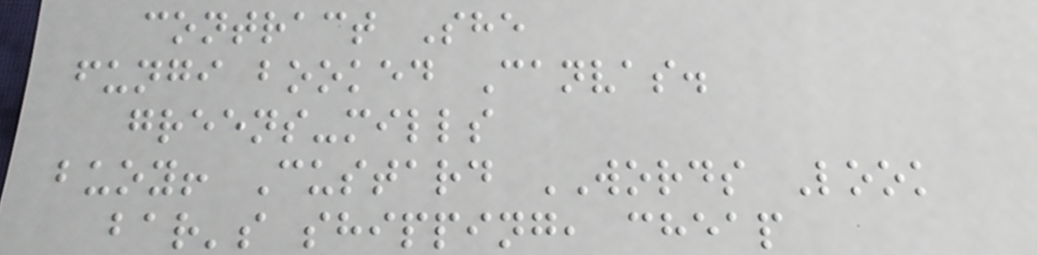contract She
fungi booked Canvas.
greens-mills
buoy! Custard WORDS Look
bar's shipping, cheap
